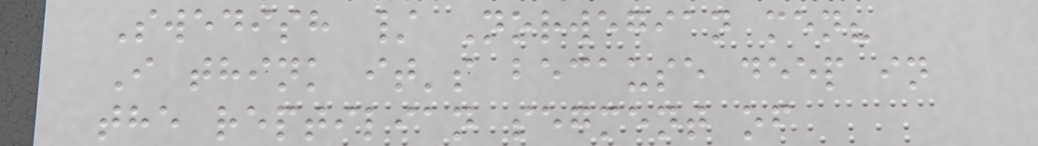Swedish / Norwegian men?
I think it's because deep in
the reptilian segment of
